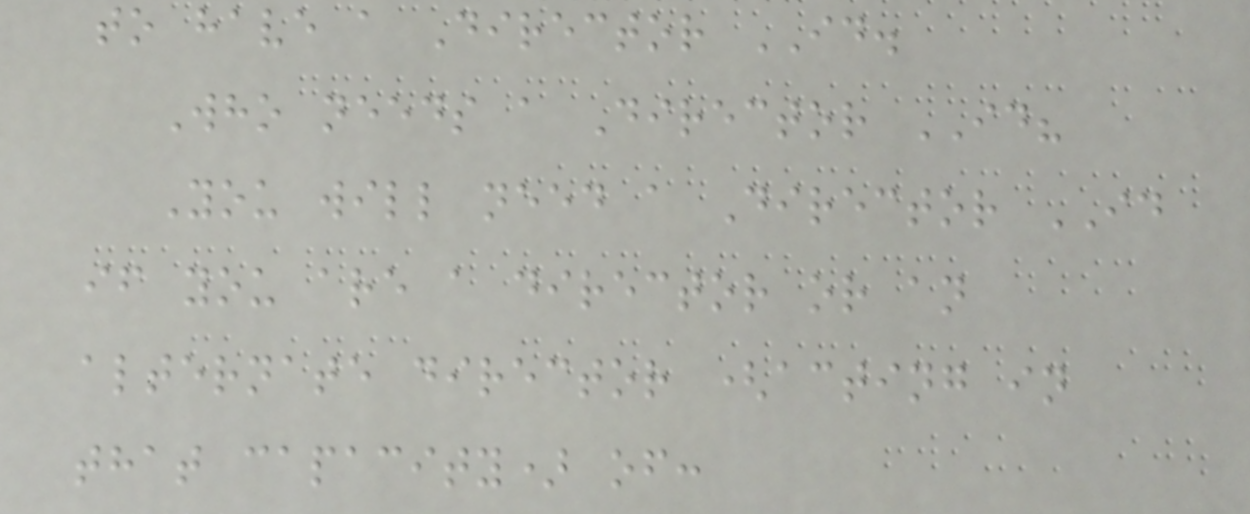to have a Director ID.
Who needs a Director ID?
You will need a Director ID
if you are a director or an
alternate director (acting in
that capacity) of:
